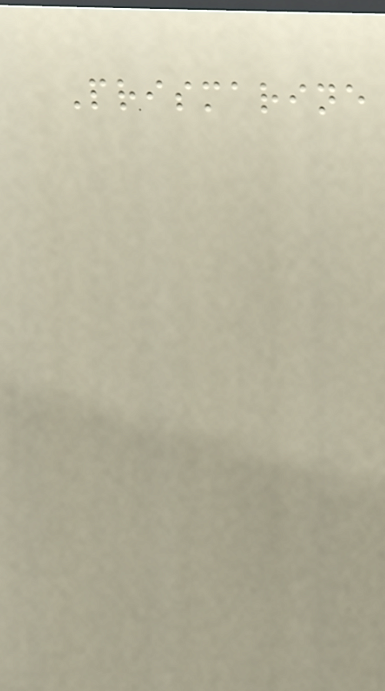Prismarine
